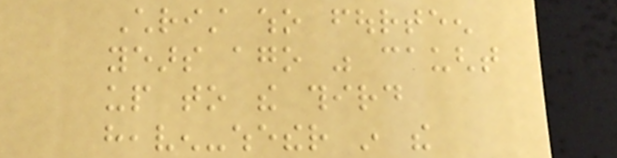Christ who fourteen
years ago was caught
up to the third
heaven-whether in the
